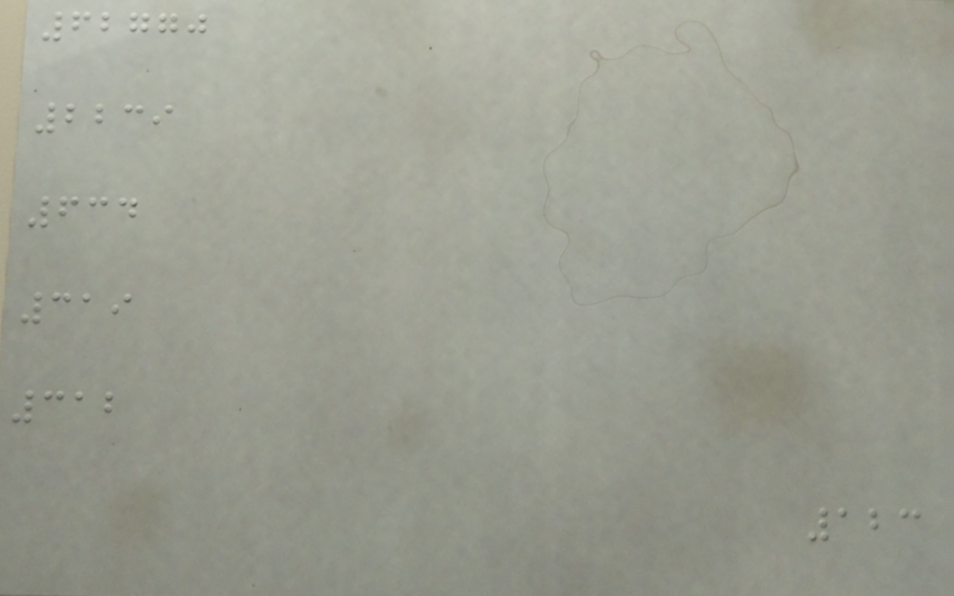62770
2239
634
319
312
123
